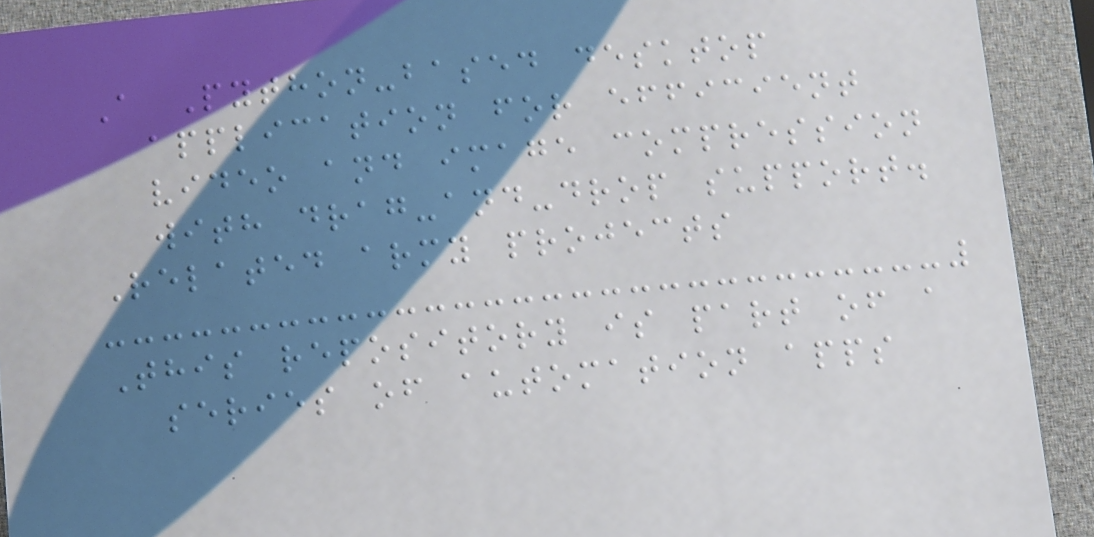A Python-based desktop
application for efficient
video and image compression
with drag-and-drop support.
Related army projects
This repository is part of a
series of automation apps
